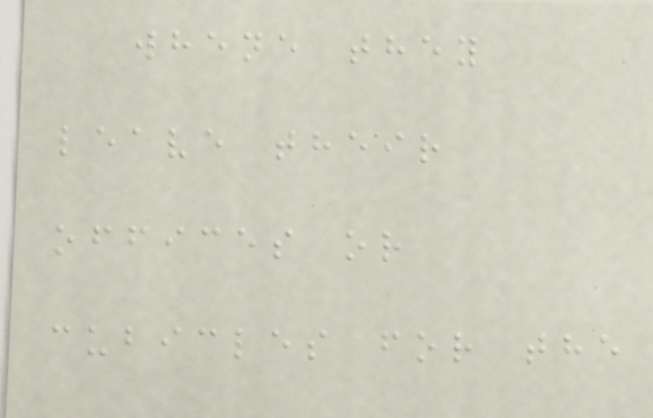whene they
leave their
offices or
cubicles for the
